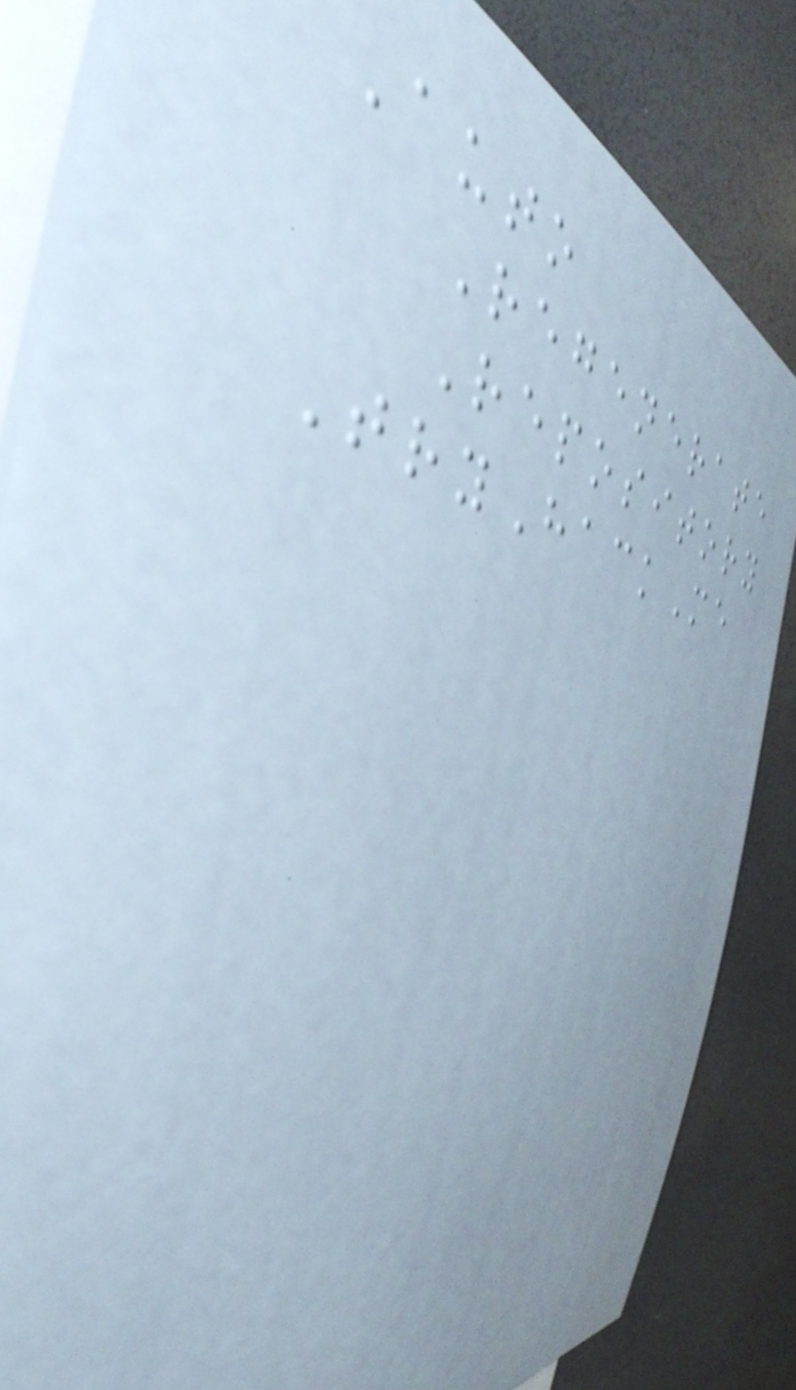Auto
Regenerate
Repository
TryHackMe
